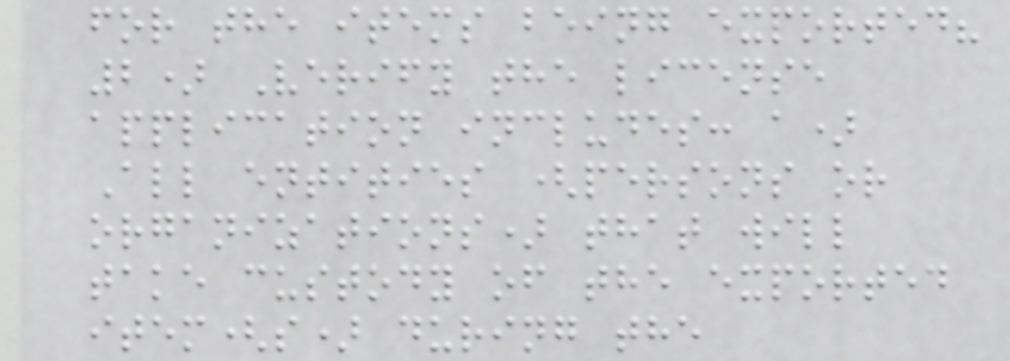for the items being exported?
2) Verify the license
application includes: a)
All entities (persons or
organizations) that will
take custody of the exported
item(s) during the
